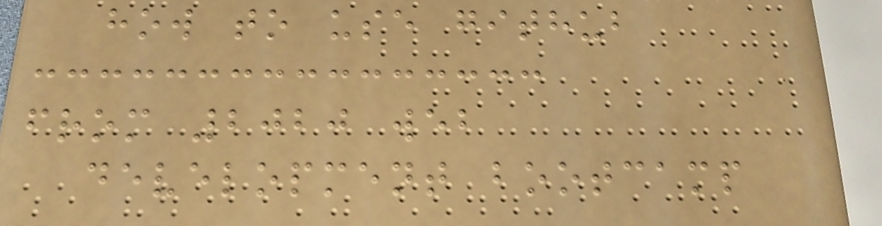how to use github
from 2020 web
development bootcamp
